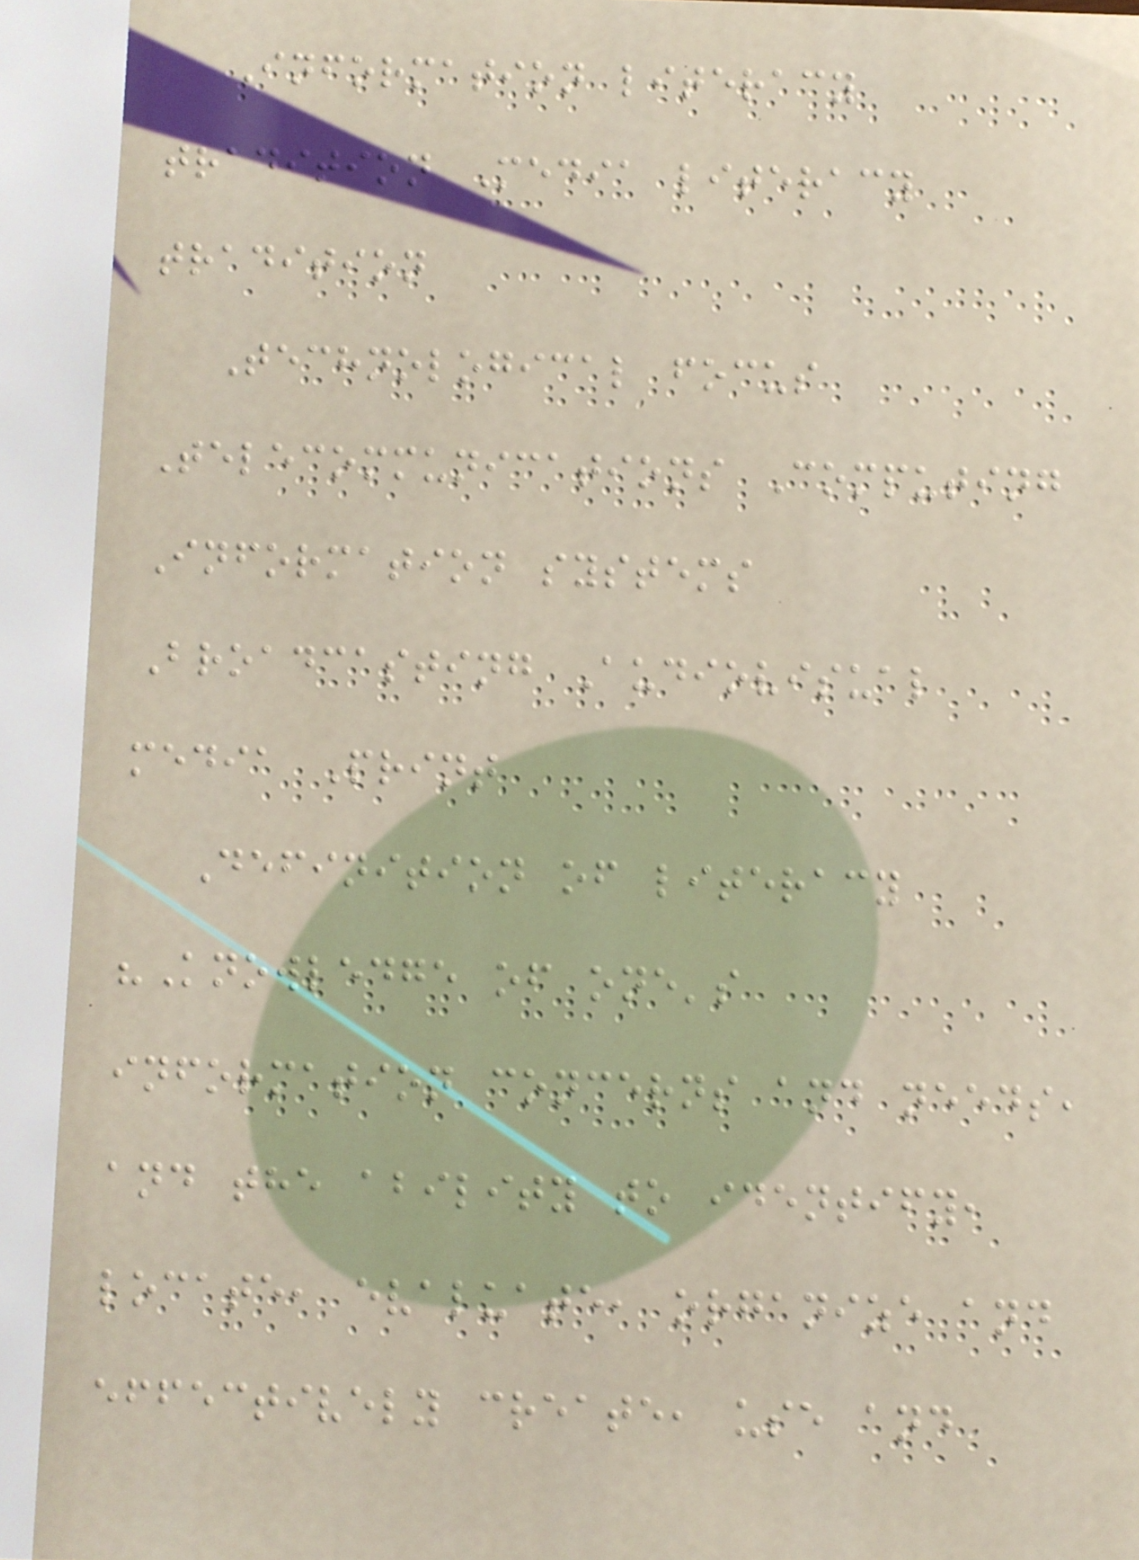Information literacy
tradition Media literacy
tradition
Technological focus
Telecommunications Computing
Information systems
Broadcasting Audiovisual
media Print
Definition of literacy
"Knowledge of one's
information concerns and needs,
and the ability to identify,
locate, evaluate, organize and
effectively create, use and
